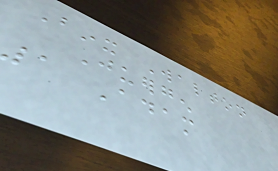Binx Walton
Juergen
1 Adam
